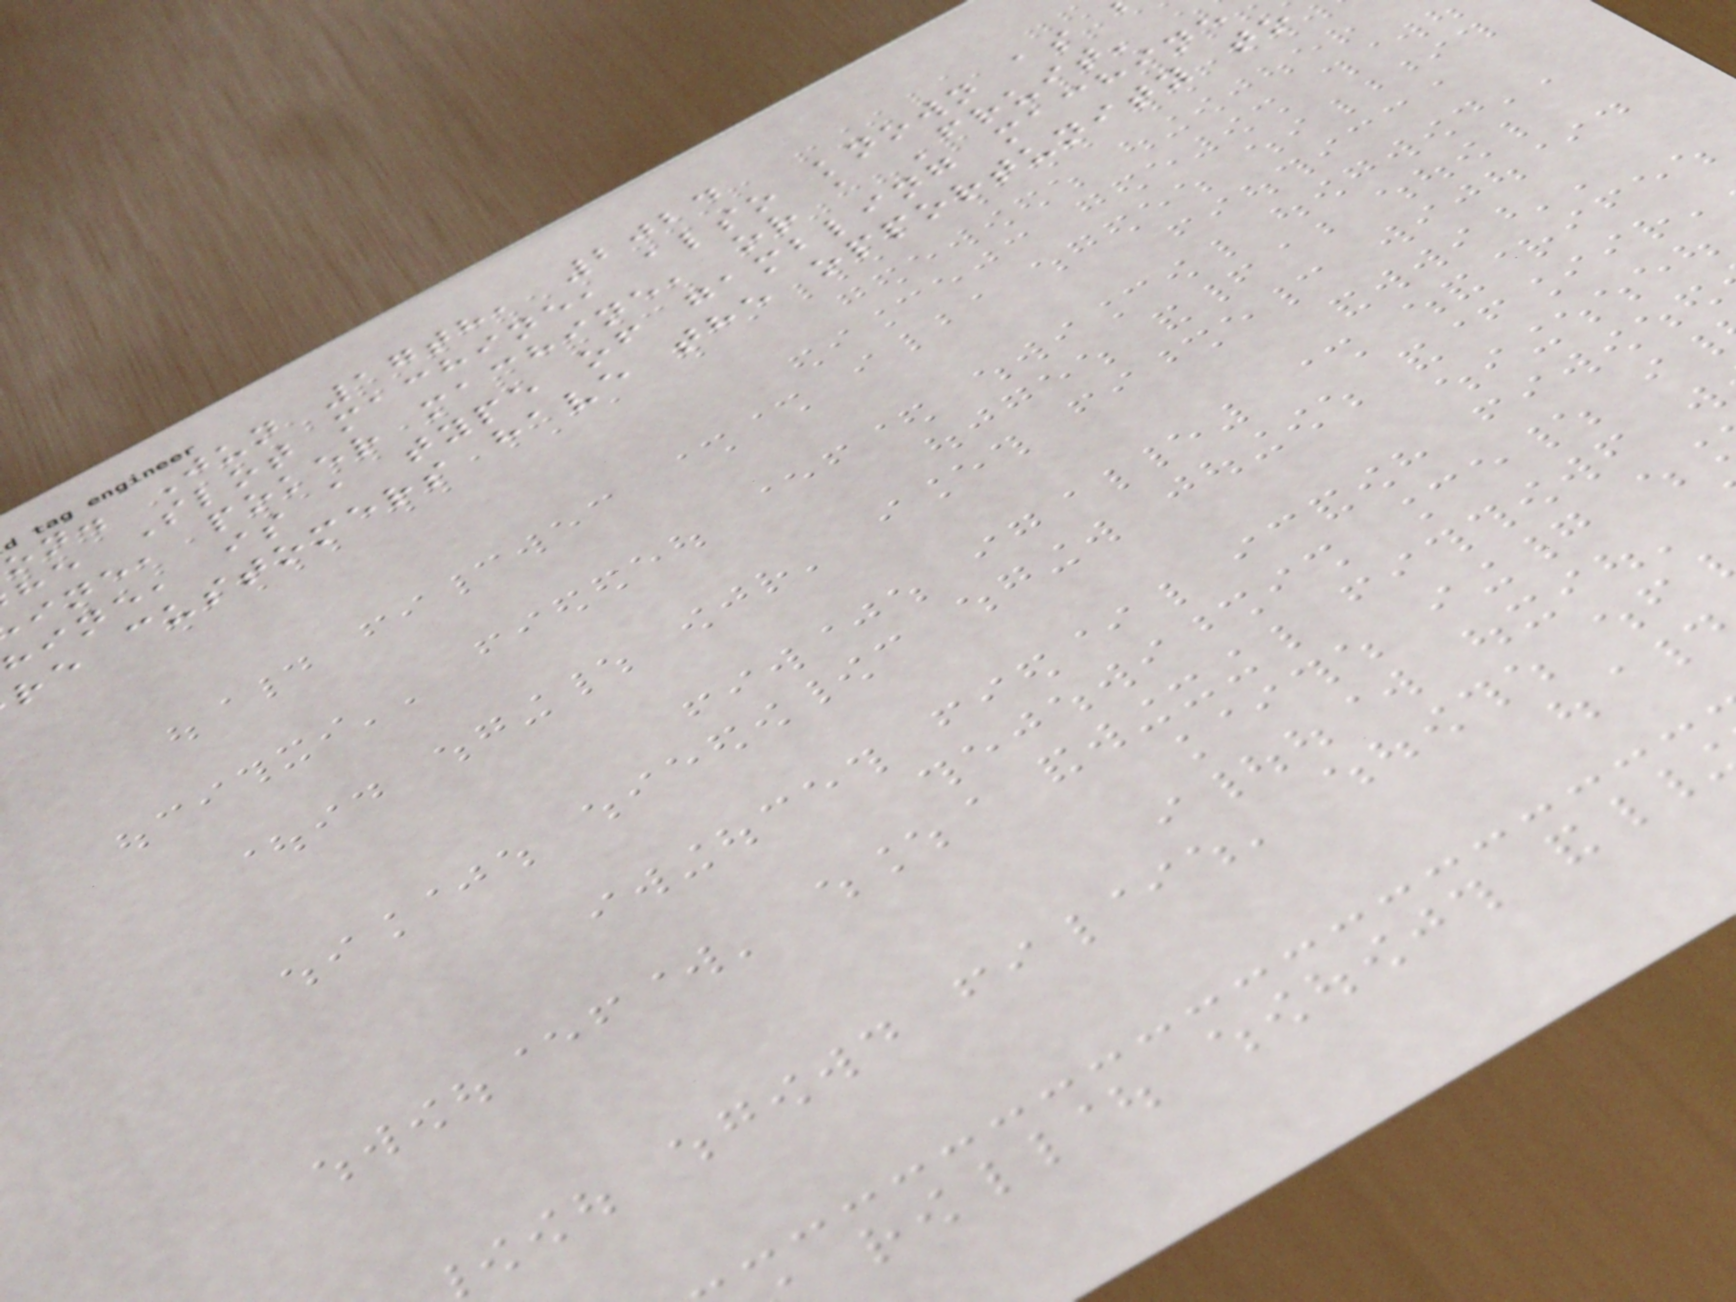on. Jun 17th, 2024
he Slot machine, also known as
ine, poker machine, or a 'fruit'
hine, is a type of gambling machine
re customers have the opportunity to
